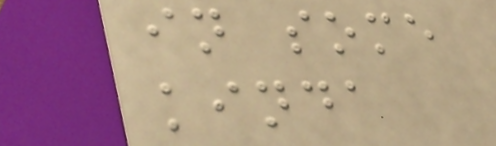in some
kinda
